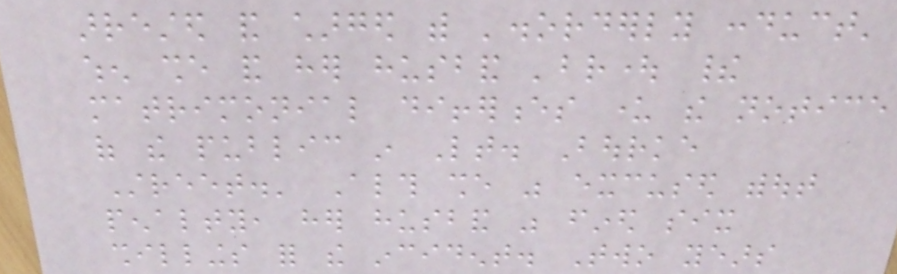arrested and charged with 'disorderly conduct'
when she and her husband 'brought their
matrimonial differences under the notice
of the public in Lt. Bourke
Street.' Although she was excused without
penalty, her husband was fined six
shillings for the incident. Two years
